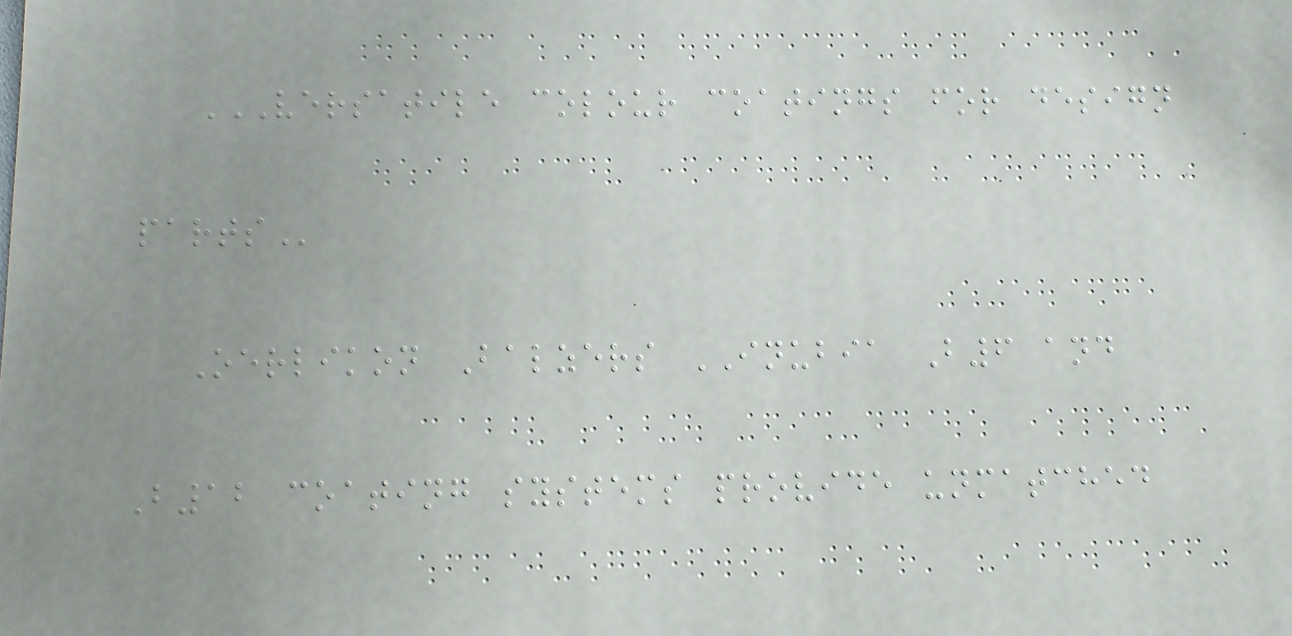VERSATILE COLOUR COATINGS FOR DESIGN
PARTS
Oerlikon Balzers INUBIA B6 and
B12 coating systems provide unmatched
